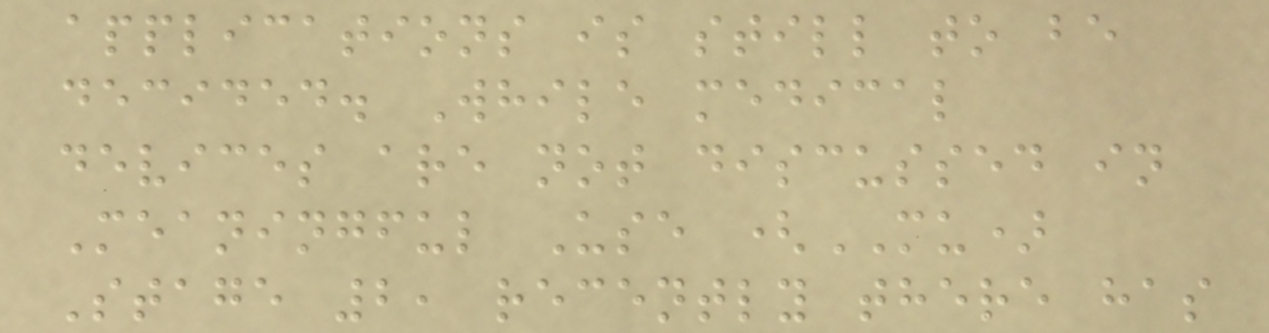applications is still to be
decided. While medical
devices are not discussed in
Meaningful Use (MU)
Stage 2, recently there has
